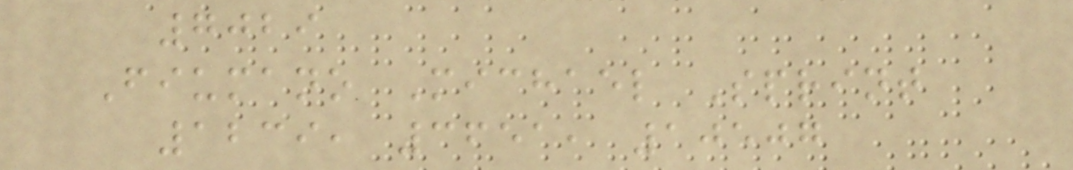7029
Fiumano Michael Sprint
1239, 3651, 10507
